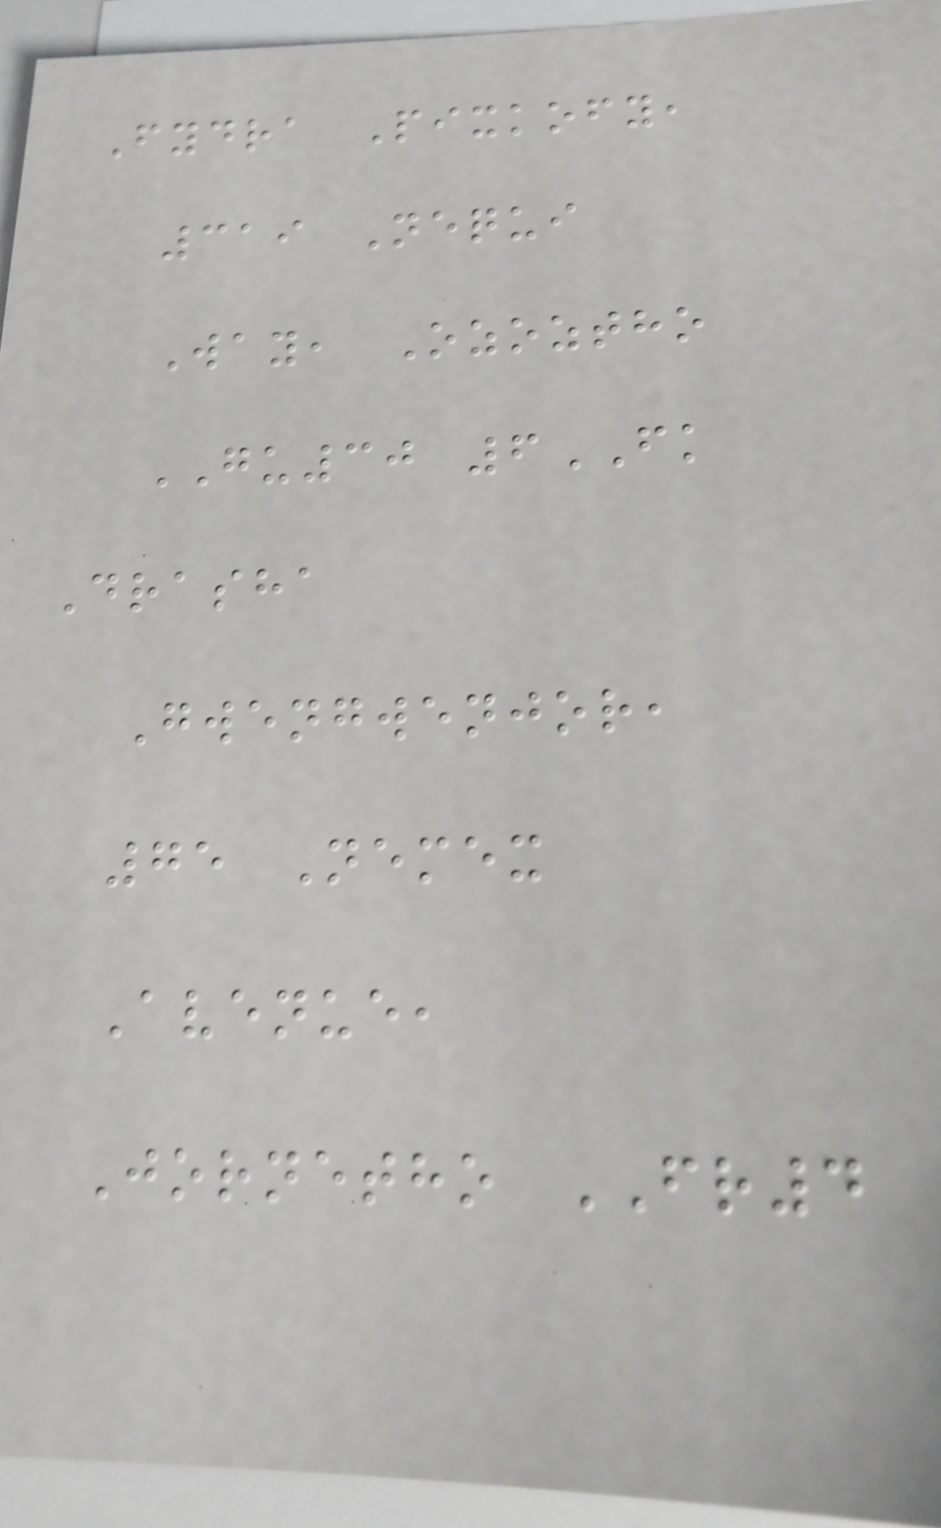Fydra Pixkofy,
319 Nequi
Way, Ozoztho
GU30 6FK
Drasha
Gwengwenjor,
75 Nemex
Avenue,
Jornetho FR4
